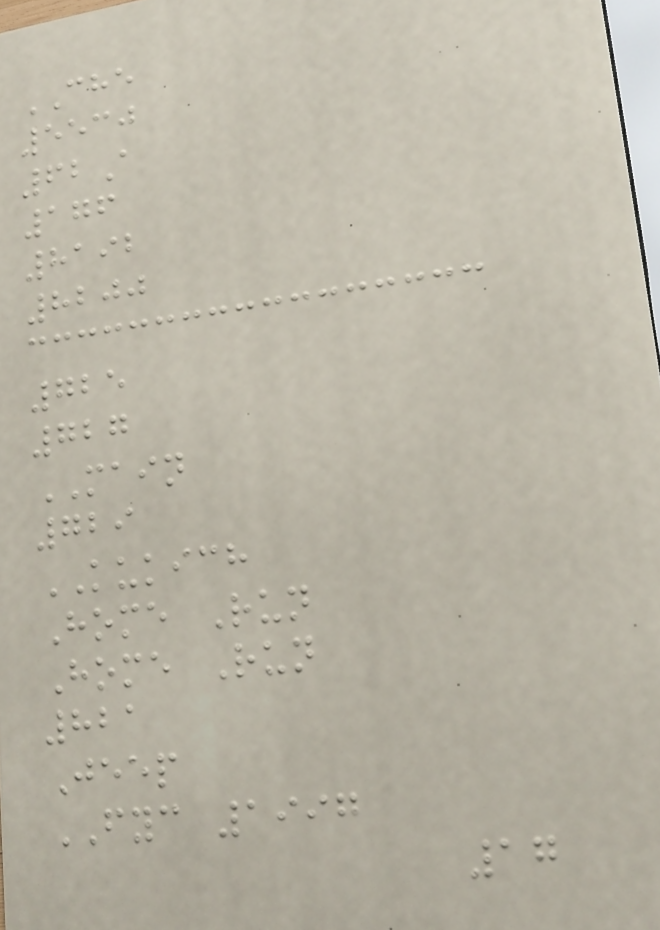CHE
5530
62A
176
8192
8200
725
727
MAIN
729
KUKICH
Home Run
Home Run
821
Jeep
FYC 1997
17
